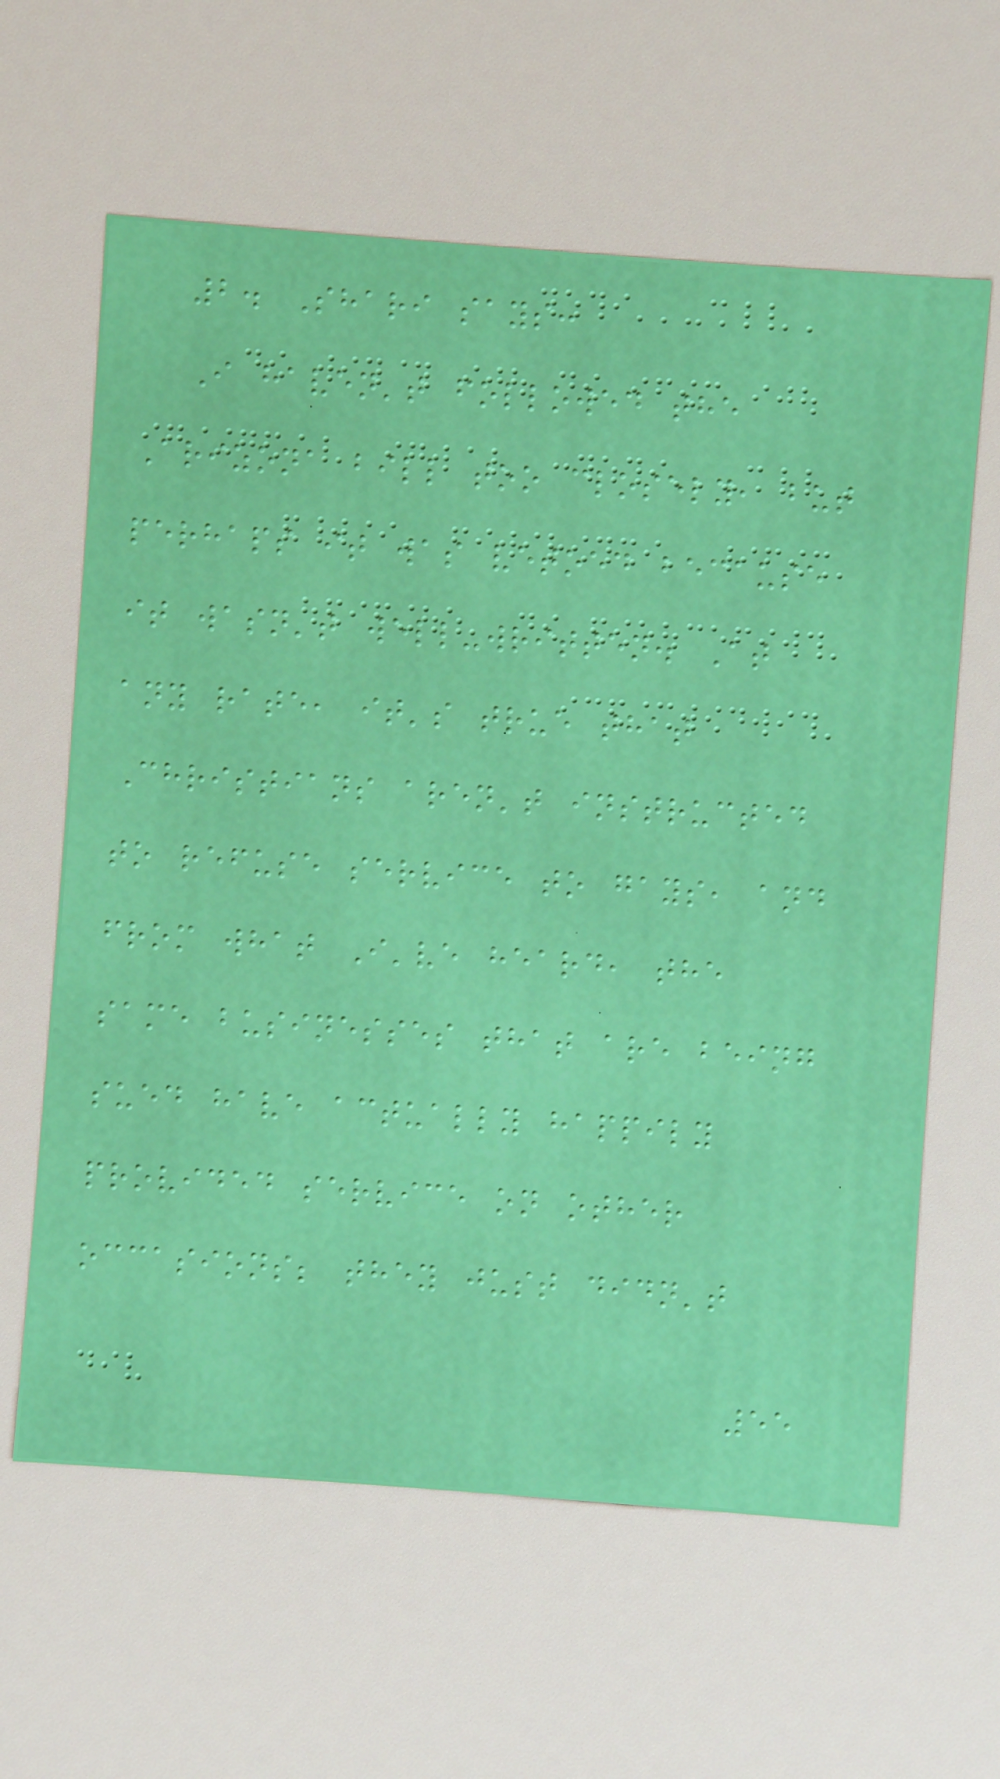2. Shari says:
I haven't followed the
Arizona bill too closely, but
perhaps it was vetoed because
it wasn't well-written. At
any rate, it's true that
Christians aren't instructed
to refuse service to gays, and
from what I've heard, the
same businesses that are being
sued have actually happily
provided service on other
occasions; they just didn't
55
